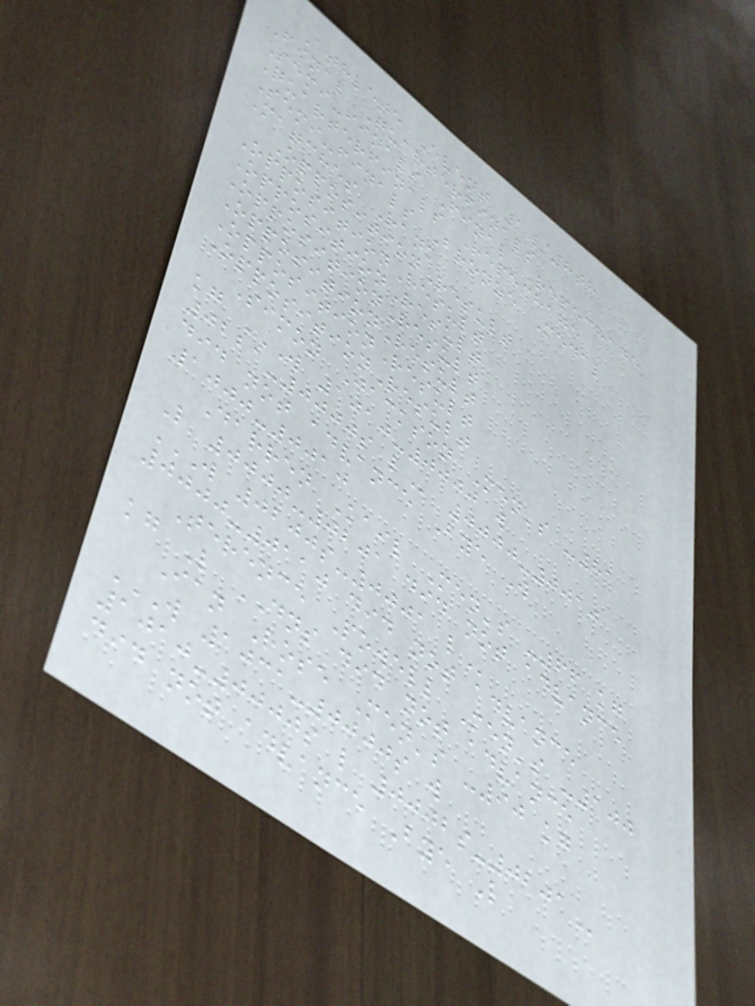Athlete Event 1/8th
Final Quarterfinals
Semi-finals Final Repechage
Quarterfinals Repechage
Semi-finals Bronze Medal
Matches Rank
OppositionResult
OppositionResult
OppositionResult
OppositionResult
OppositionResult
OppositionResult
OppositionResult
Simon Jackson Men's -81
kg W 1010-0000 W
0221-0000S L 0000-0010
did not advance Bye W
1000-0010
Darren Kail Men's -66 kg
L 0000-0201 did not advance
W 0200S-0001 L
0000-0110 did not advance
Terence Powell Men's -100
kg L DNS did not advance
Ian Rose Men's -90 kg
W 1031-0000S W
1010-0000S L 0002S-0201
did not advance Bye L
